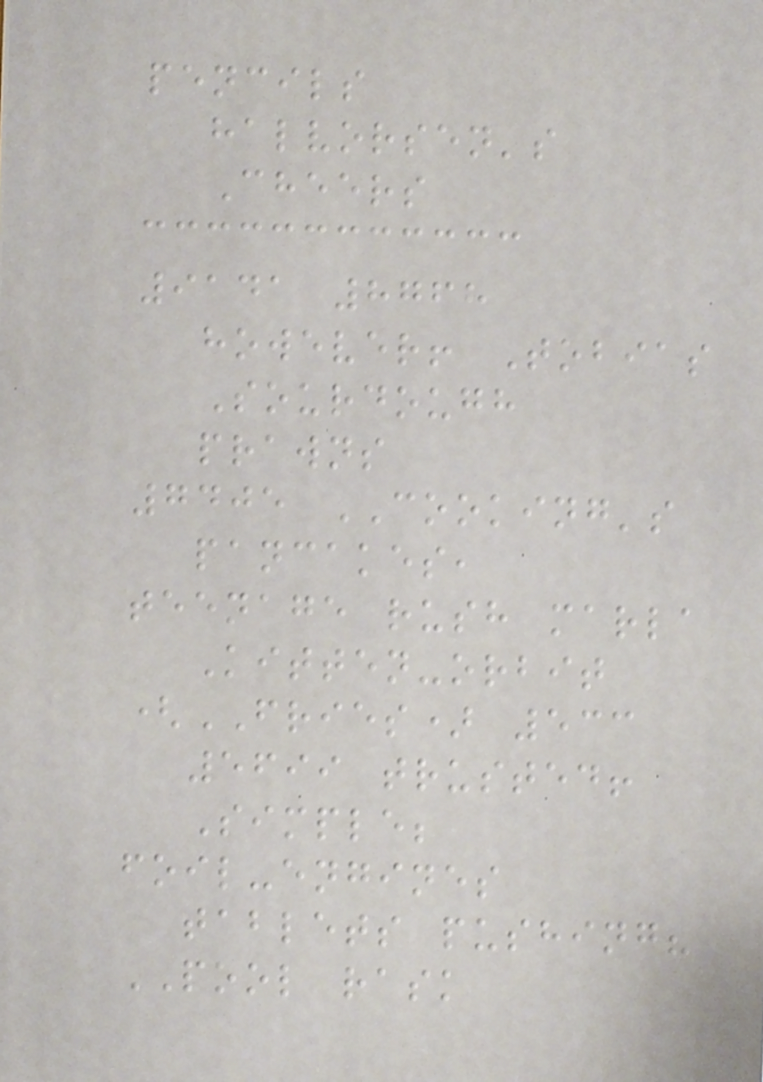pencils
halvorsen's
Cheers
9141 8768
however! Tobias
Sourdough
prawns
7405 COOKING's
pancakes,
teenage rush marla
Kitten-orbit
(FRIES) 533
5699 trusted!
Simple;
foil-engines
tablets pushing?
POOL rask
